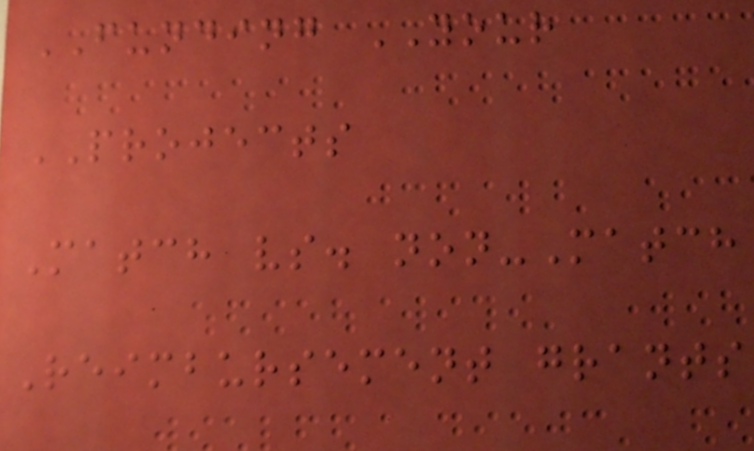FUNDING YOUR
PROJECTS
Match vs. non-Match
Reimbursement grants
